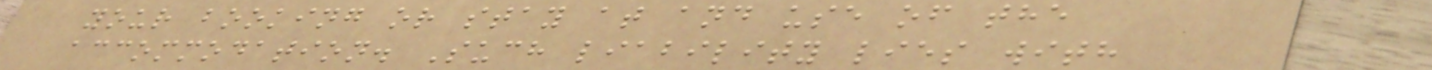your booking or stay at and use of the
accommodation. Such liability lies with
